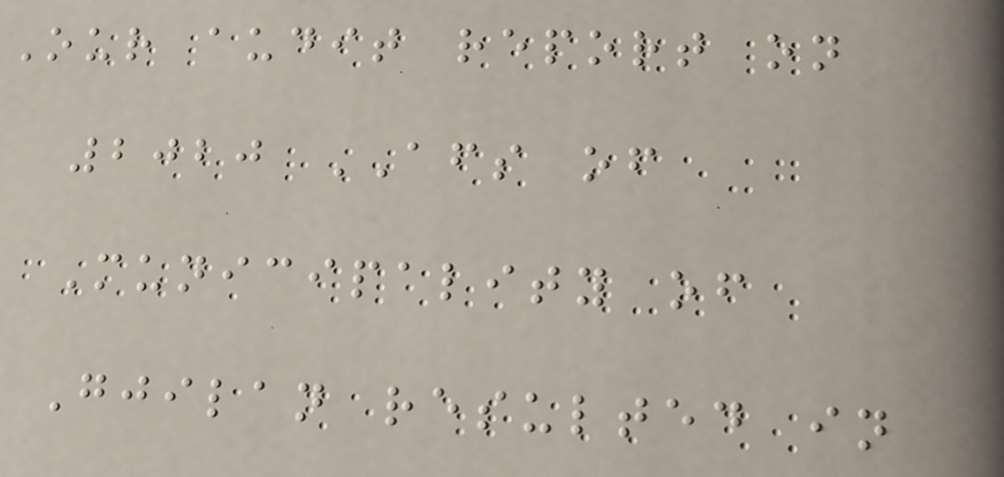Our audit report on
2020 AFS of
Municipality of
Gjilan resulted in
